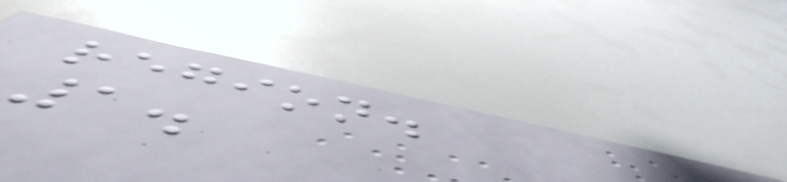region.
1.
